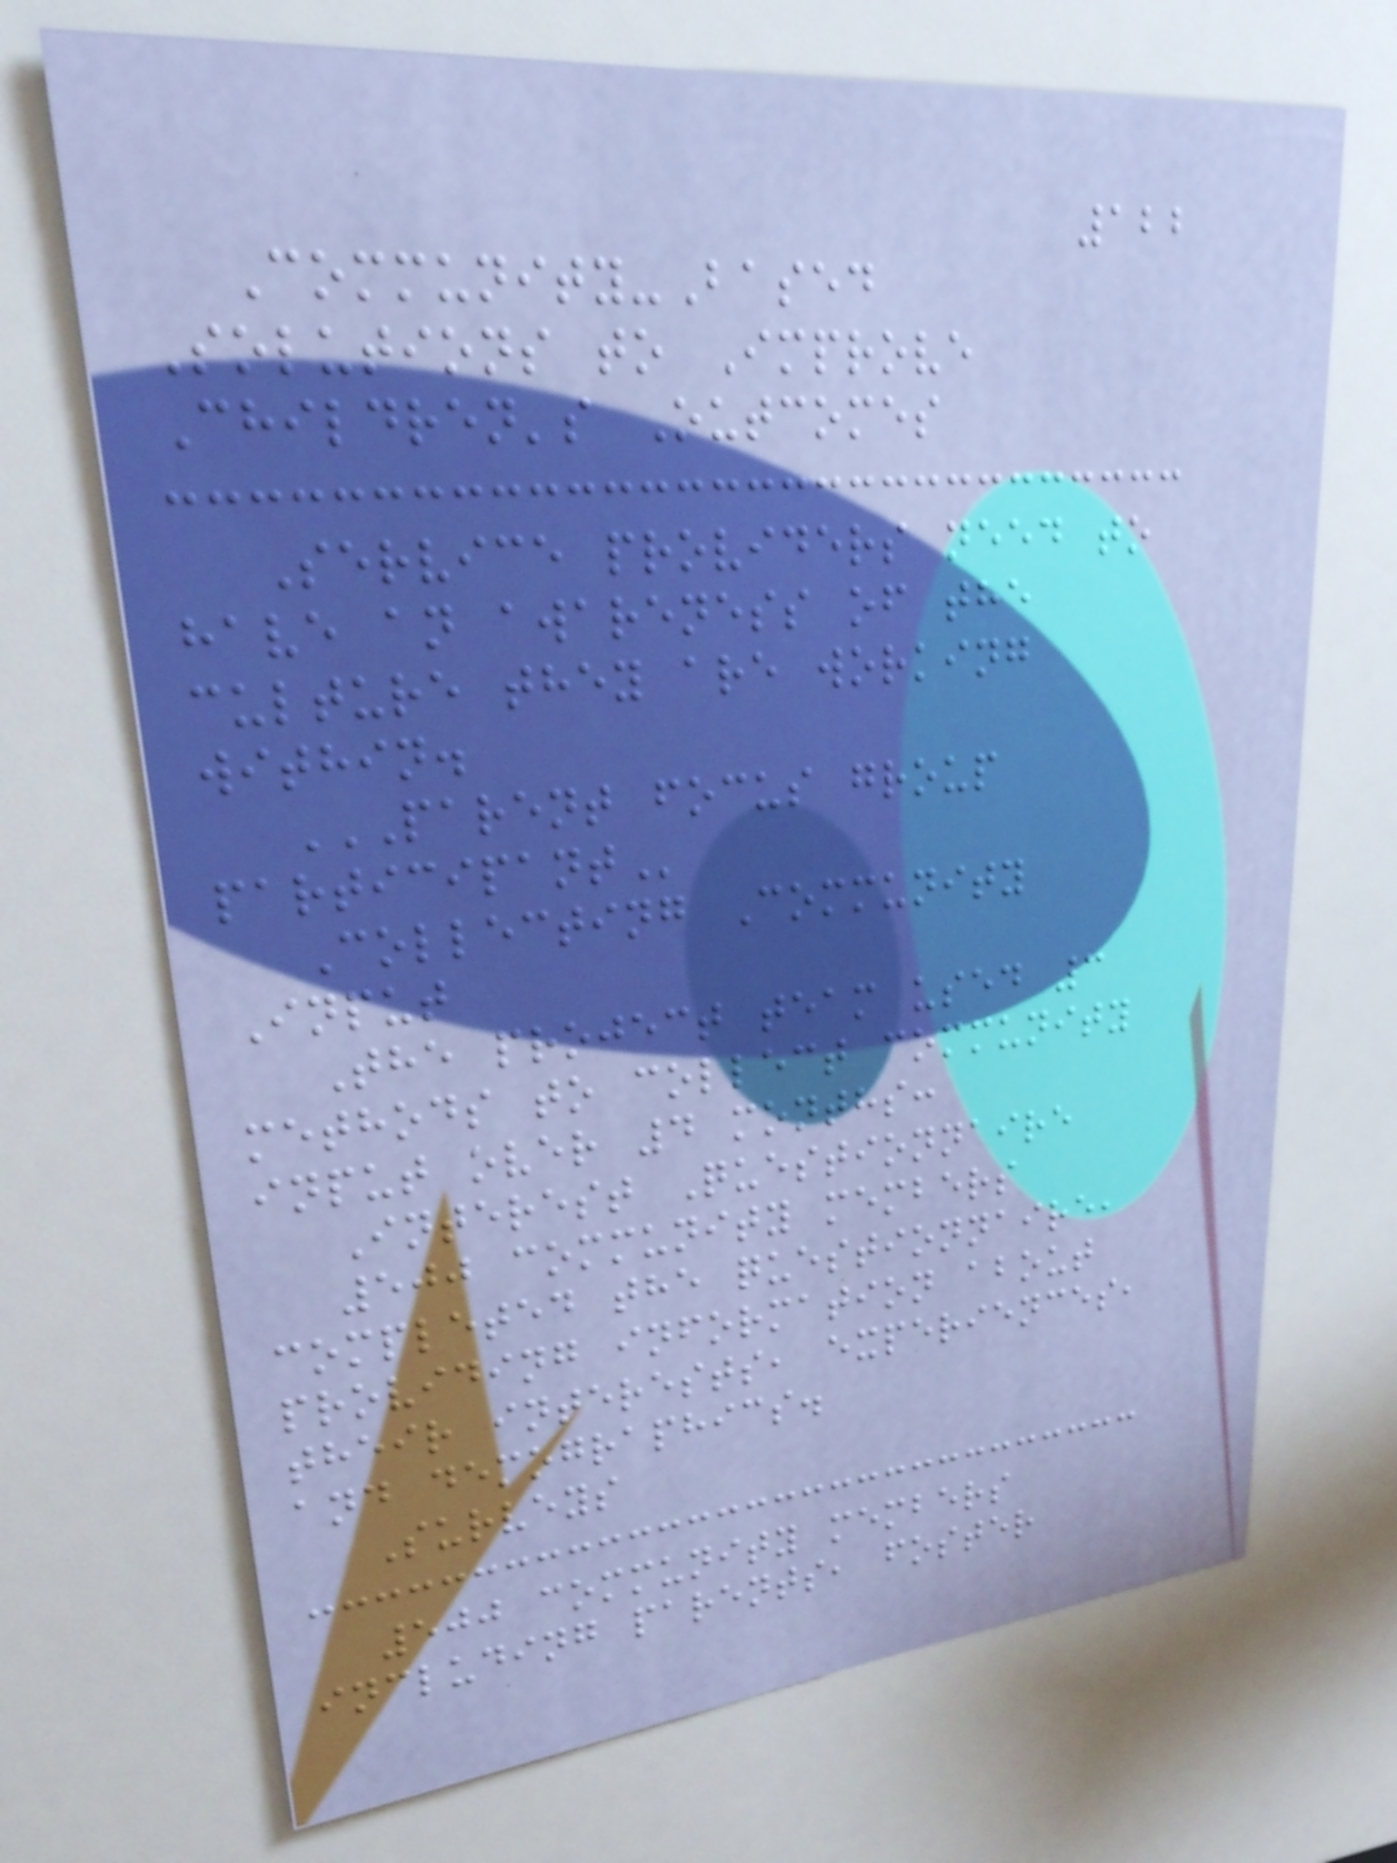122
Community-Based
Solutions to Improve
Children's Outcomes
Service providers need to
have an awareness of the
culture they are working
within.
PARENT FOCUS GROUP
PARTICIPANT
Collecting Community
Input
The project team used 3
methods to collect community
input over 4 months:
Interest Questionnaire
500 community members
completed the questionnaire,
providing information about
their interests, experiences,
and demographics.
Surveys
500 community members
including parents, foster
